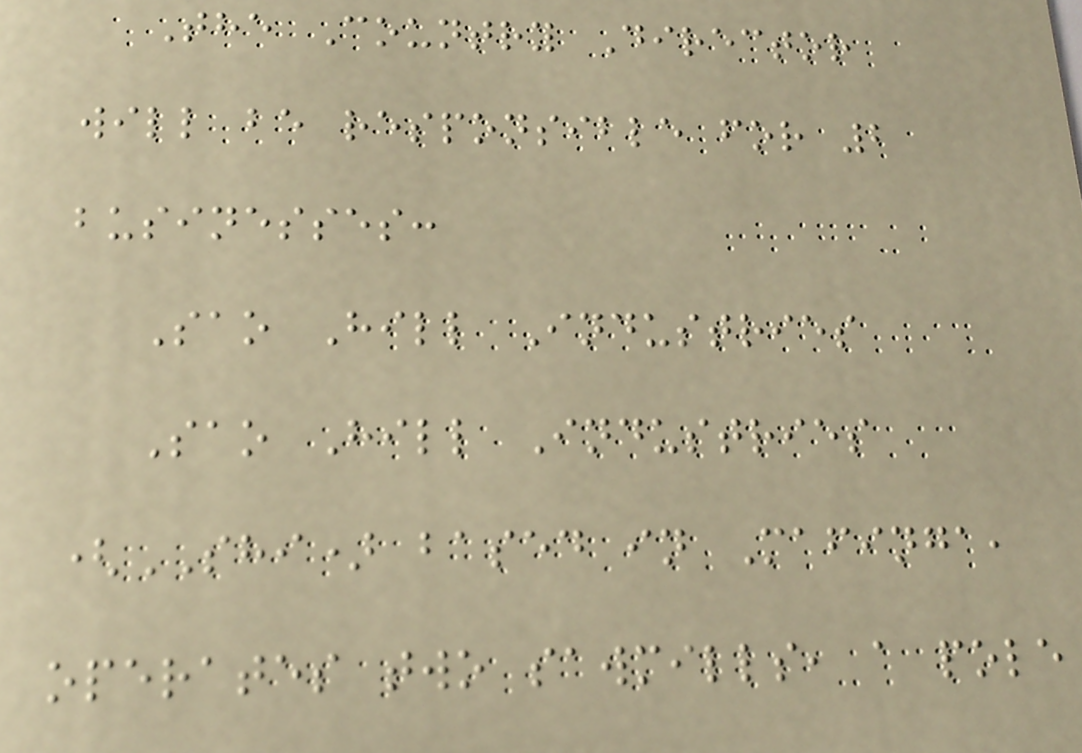The Country Director
will be responsible for 2
businesses:
Sao Hill Industries
Sao Hill Industries
(SHI) based in Mafinga,
operates two sawmills, a pole
